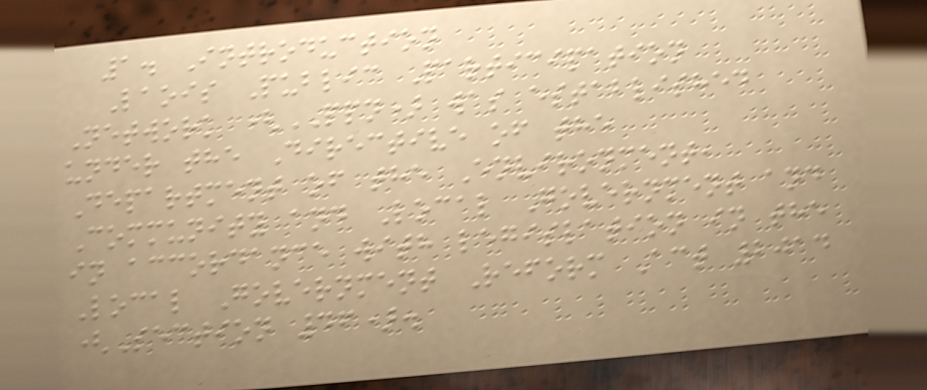1. Introduction
Laois Public Participation
Network (PPN) was established
under the Directive of the
Department of the Environment,
Community and Local Government and
in accordance with legislation in the
Local Government Reform Act 2014
(Section 46).
